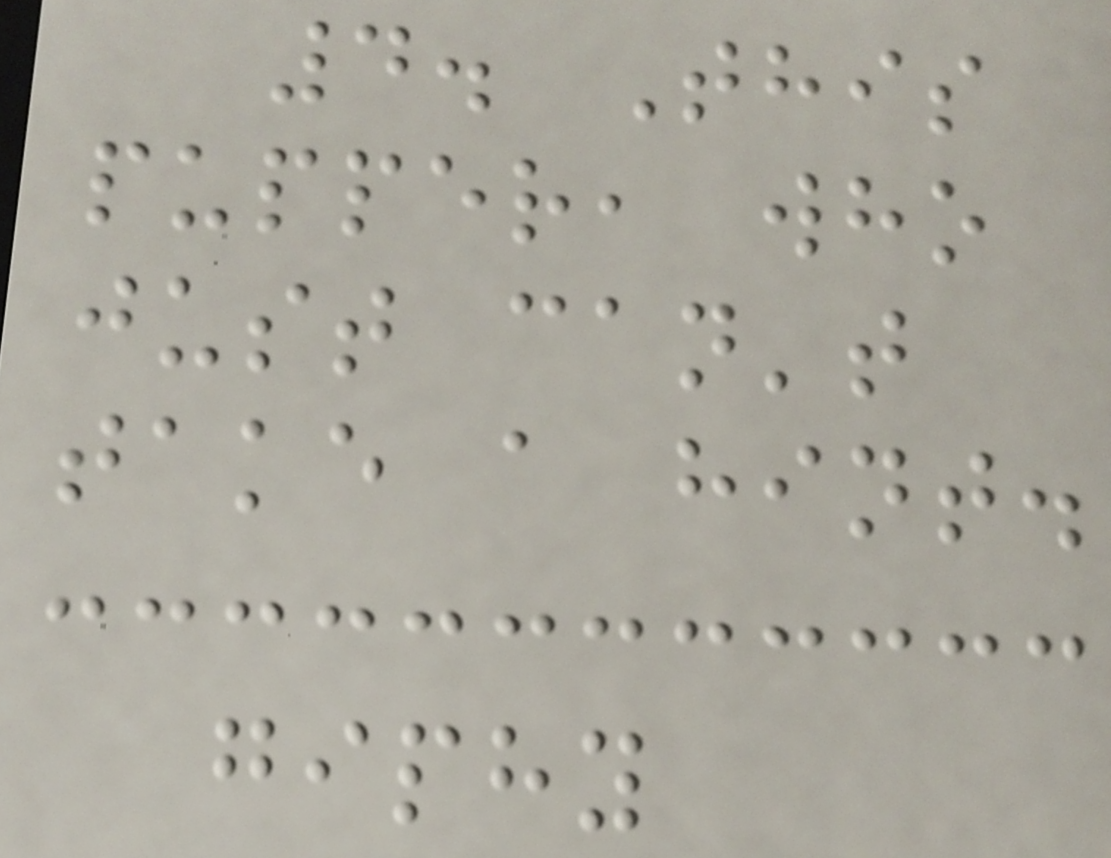4. This
pupper, who
just can't
take a hint.
giphy
